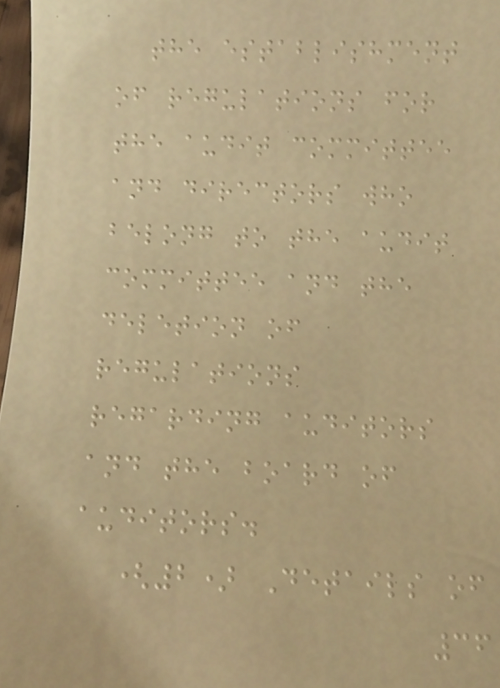the establishment
of regulations for
the audit committee
and directors who
belong to the audit
committee and the
deletion of
regulations
regarding auditors
and the board of
auditors.
(2) Details of
36
